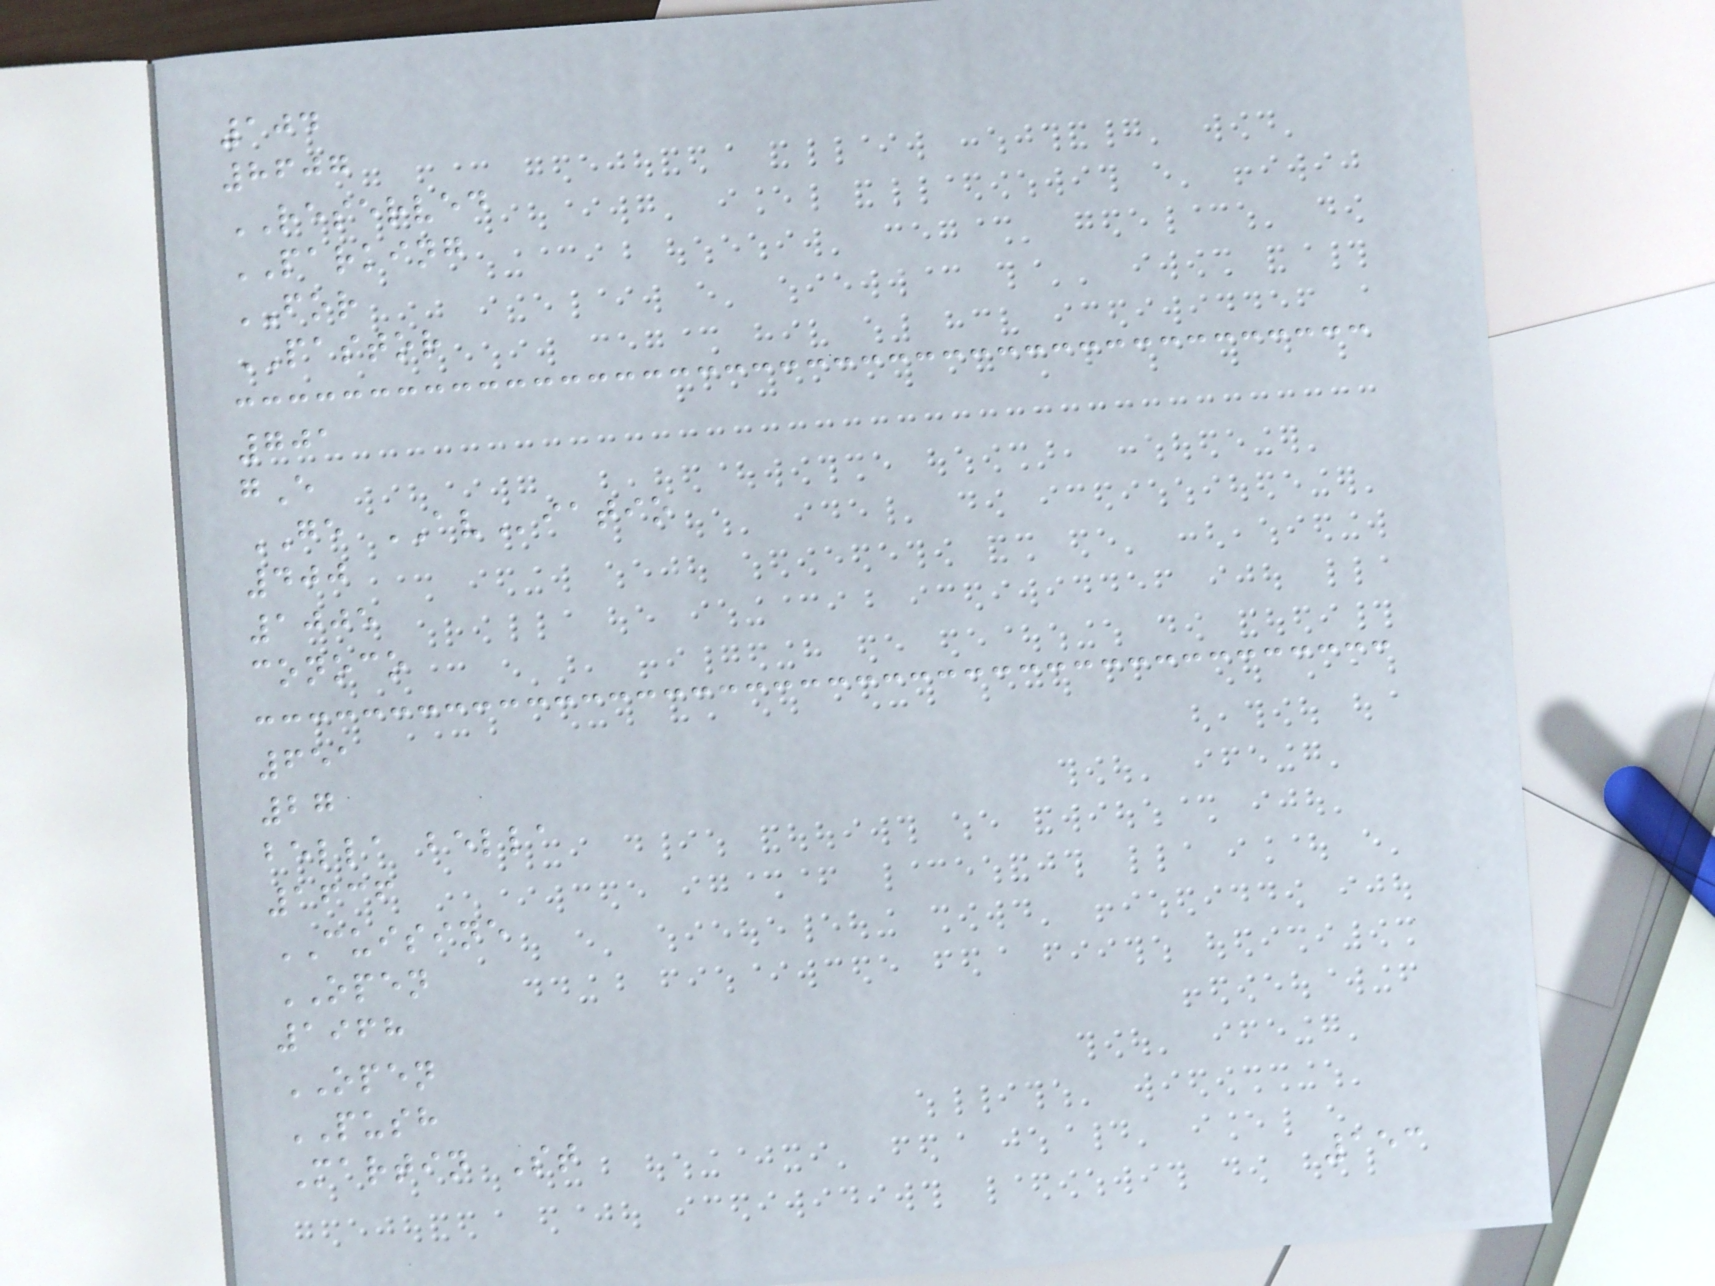104
8607
RESERVED
PARKING
FOR
PASTOR
701
gE
GE AViatio
400
1005
conoco
651
27
bella bella
1636
CUISINE
OPEN
1968
OPEN
PUSH
Martin St
153
